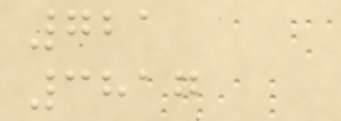721
3817
